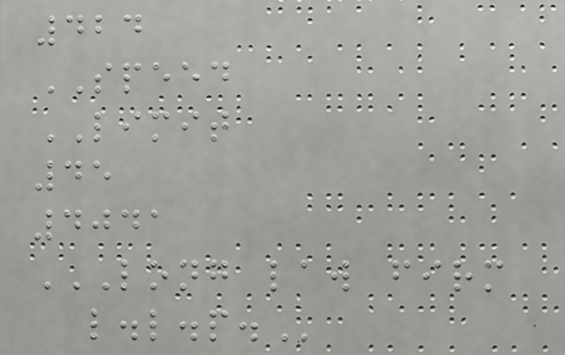424
SPEED
LIMIT
45
4041
LONG LAW FIRM
L.L.P.
